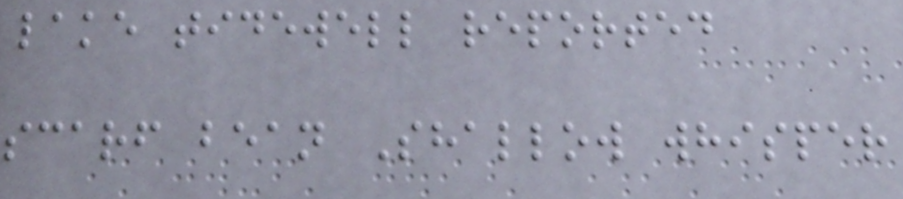lake tidewell reported
scarf bean Shallow whisper
